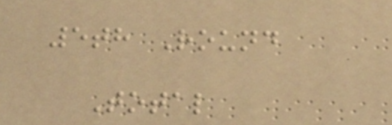5th Round
Total
